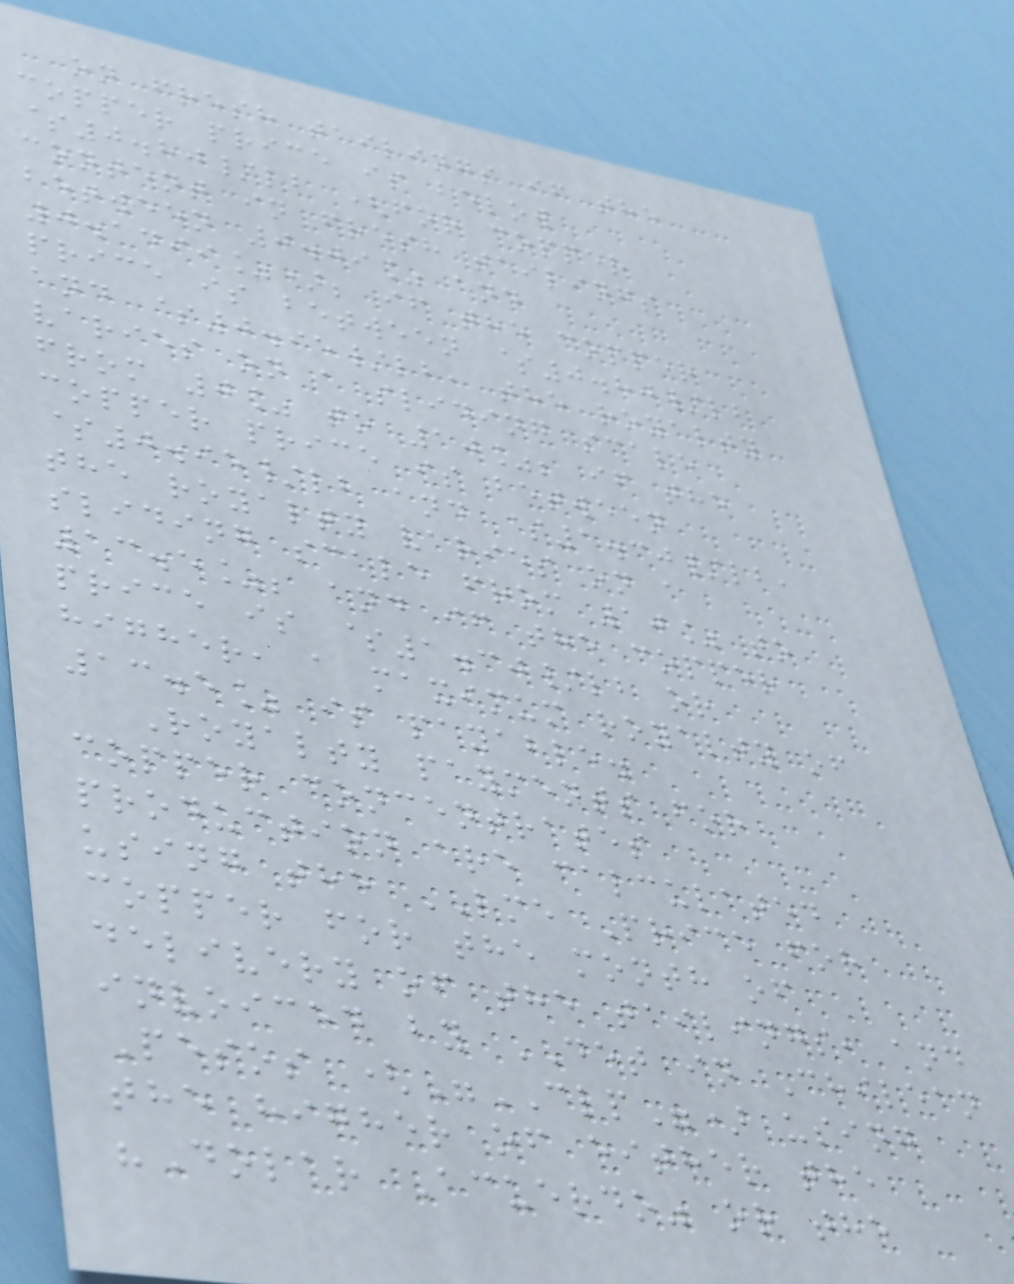on fresh tailings if the
copper price is below
$0.80/lb (for copper
content in fresh tailings
between 0.09% and
0.1499%); if the copper
price is between $0.80/lb
and $0.95/lb, the royalty
varies on a sliding scale
from 0% to 10%; if the
copper price is between
$0.95/lb and $1.30/lb,
the royalty varies on a
sliding scale from 10% to
13.5%; and if the copper
price is $1.30/lb or
higher, a maximum royalty of
13.5% is payable.
Royalty payments for
copper concentrates
production are calculated
using the LME Price for
copper for the month of
delivery of the tailings, and
invoiced by DET in Chilean
Pesos ("CLP") using
the higher of either the
"Dolar Acuerdo" or the
